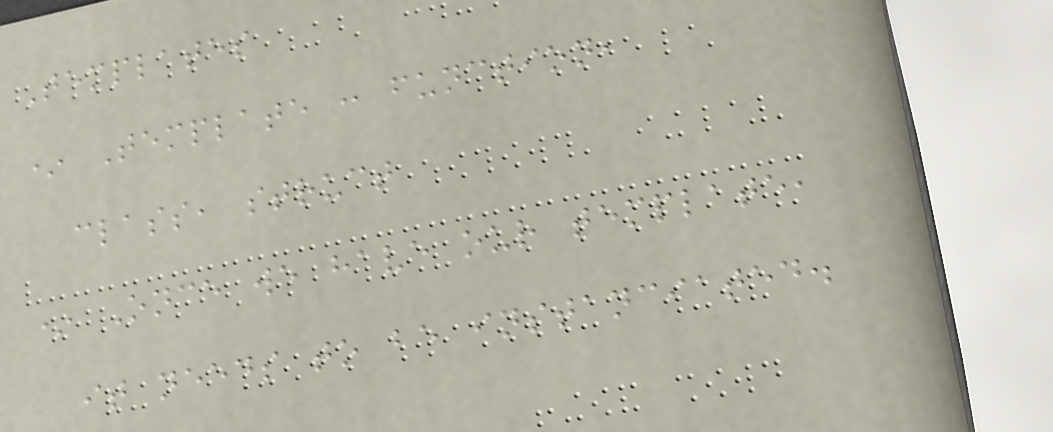Templates
* Template : function,
class, struct
* Once we have our template,
it needs to be instanciated.
